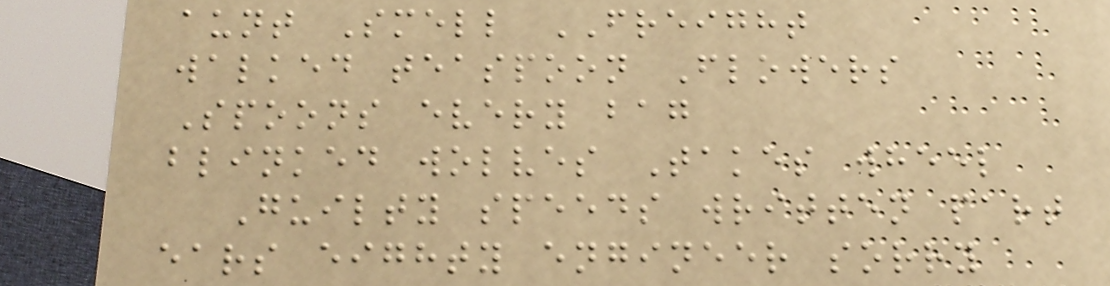aunt Smell FREIGHT
walked teaspoon Flowers
Spoons every bag
blinked wolves Takes wheel
Guilty speeds written part
ears eighty engineer sorry
